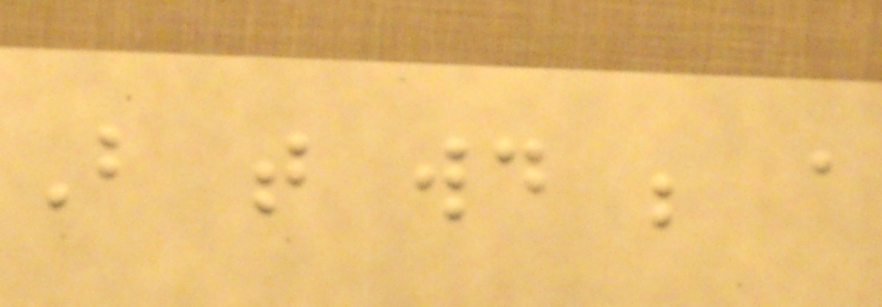But that would be a
